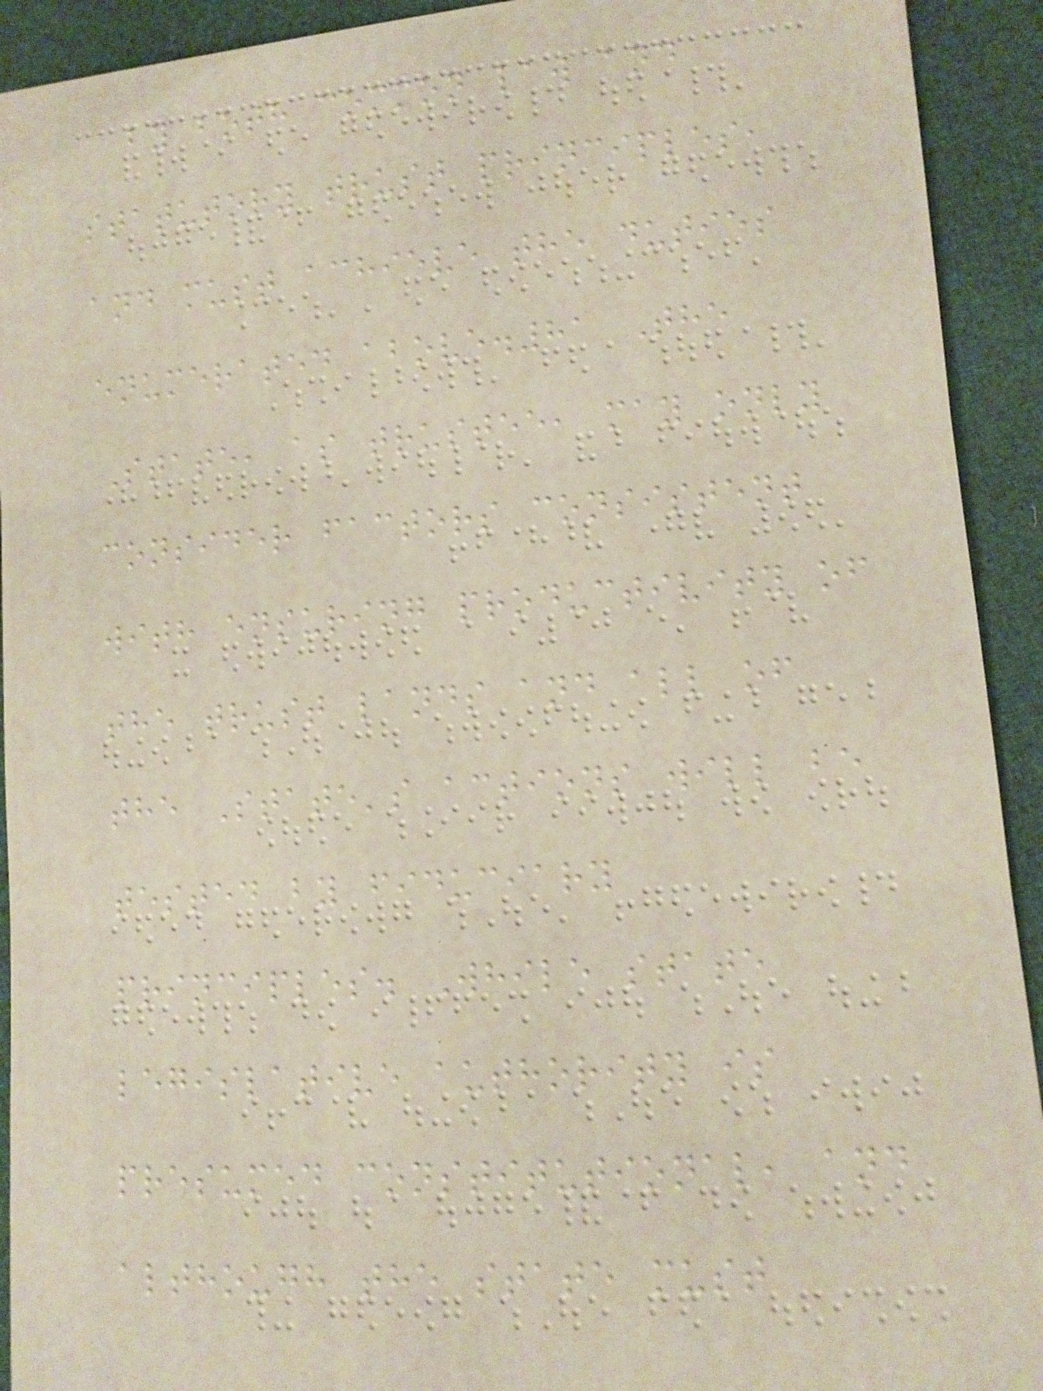by both common law and
statutory trust principles,
and must achieve the duties
enumerated above.81 The
State, as trustee, may only
consider factors consistent
with ensuring productivity of
the trust lands and all of
the State's actions will be
tested by fiduciary
principles. While state
legislative authority is
presumed constitutional, and
although the state must
